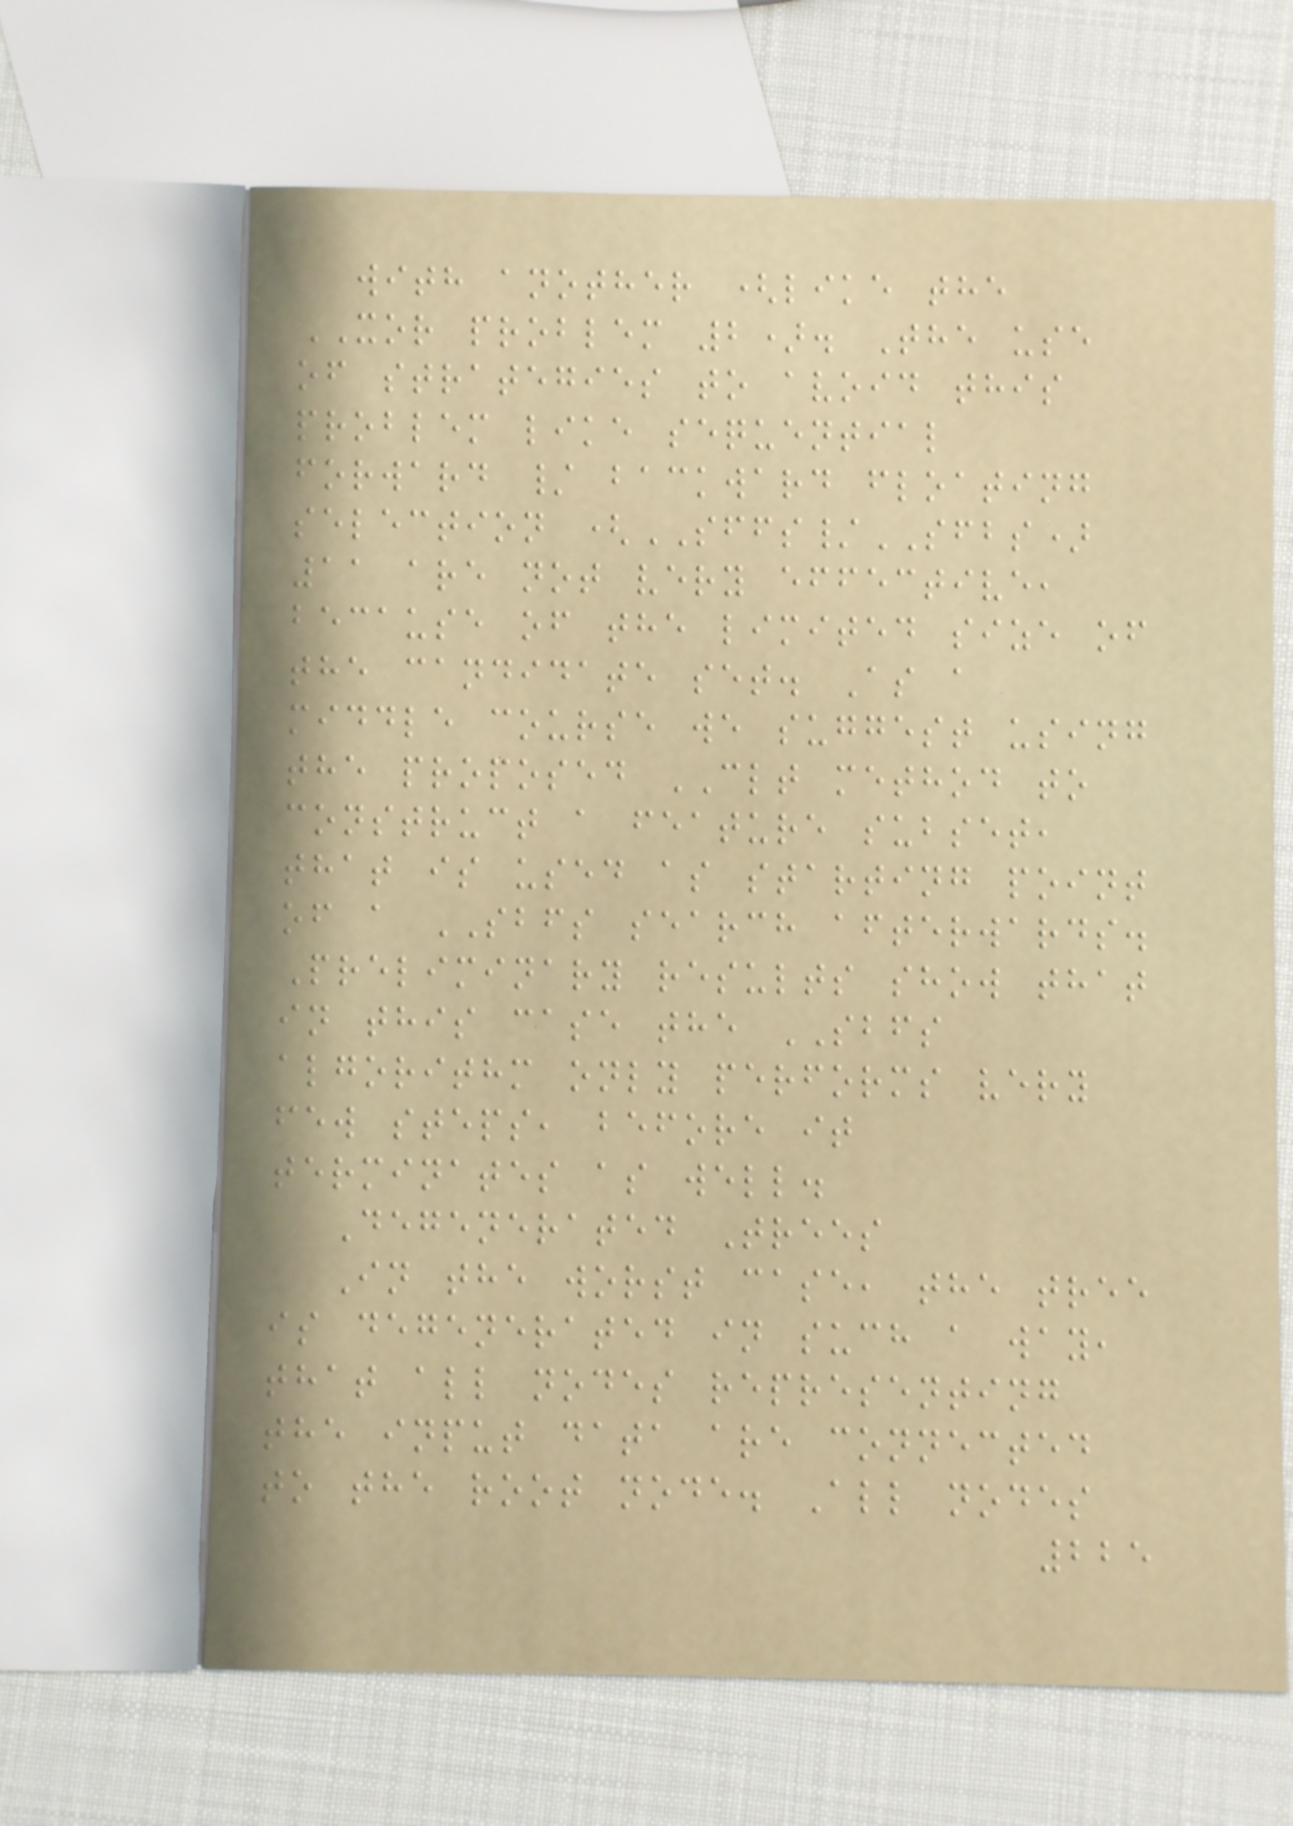with another (like the
XOR problem 2). The use
of strategies to avoid this
problem like sequential
forward / backward floating
selection (SFFS/SFBS)
11 are not very effective,
because of the limited size of
the candidate set. As a
middle course we suggest using
the proposed CLT method to
construct a feature subset,
that is used as starting point
of a SBFS search afterwards.
Preliminary results show that
in this case the SBFS
algorithm only performs very
few steps, before it
terminates as well.
Degenerated Trees
In the worst case, the tree
is degenerated in such a way,
that all nodes representing
the input data are connected
to the root node. All nodes
225
